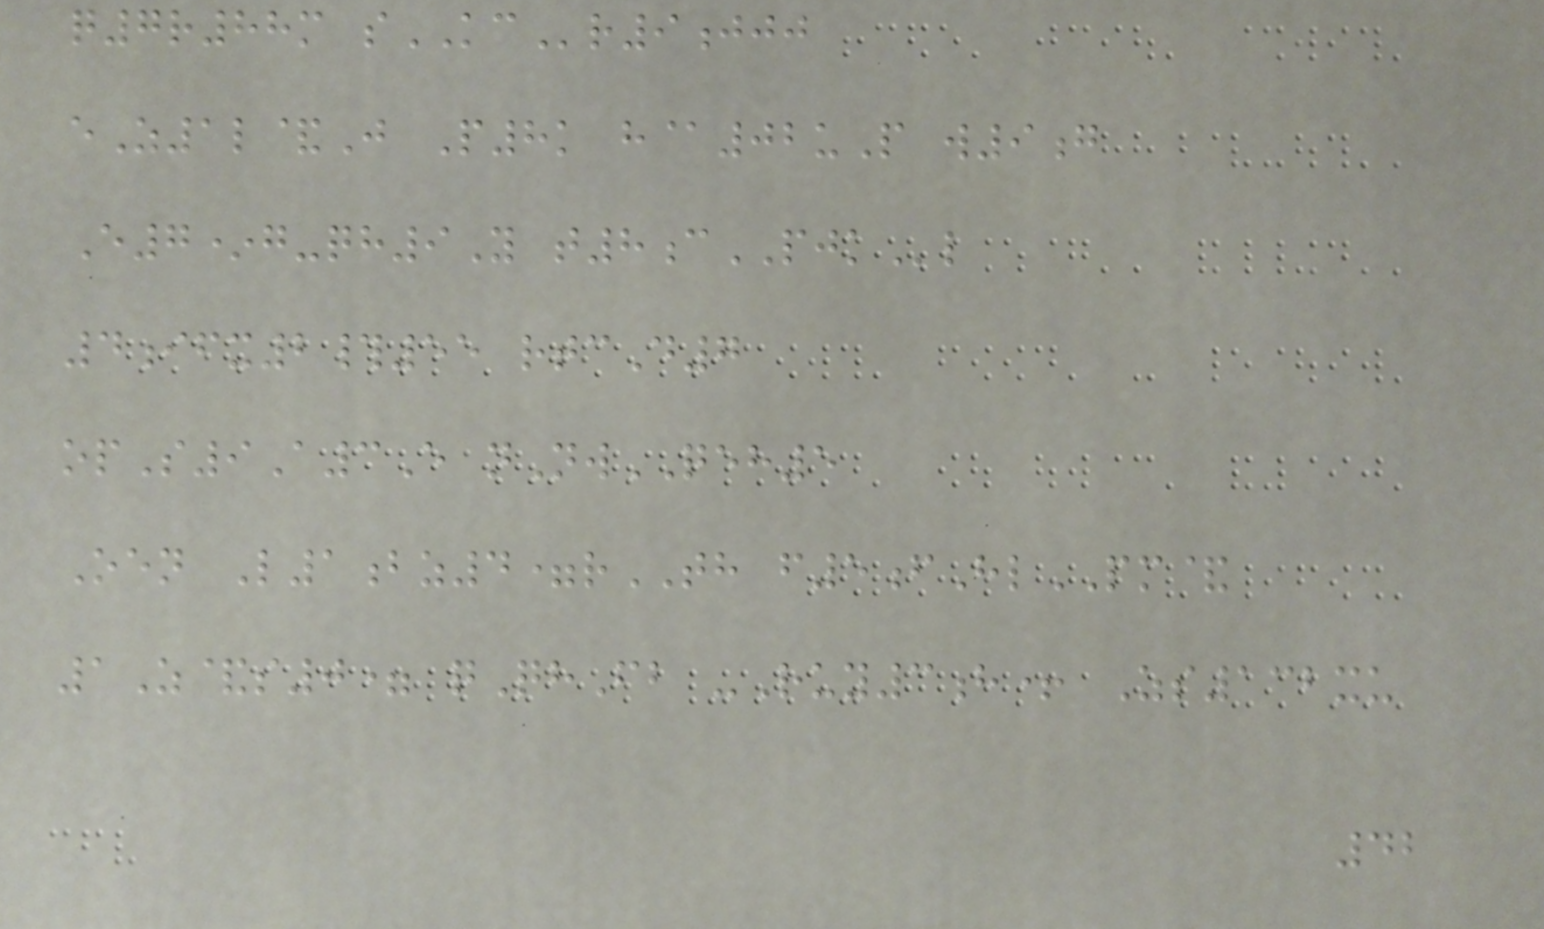q7r88m sKCr9jjj
eZ1l&J P8k h@02uP w9g
E7*g-qh9Y t8cPJKl
4ifx2#55 rtcD7
opS9A3E nNwQEH5
Oen L1bz4=rTH f5fHlPM&
1Z&s0= qQhFb -Ruy3h+ Zs132xu
42
